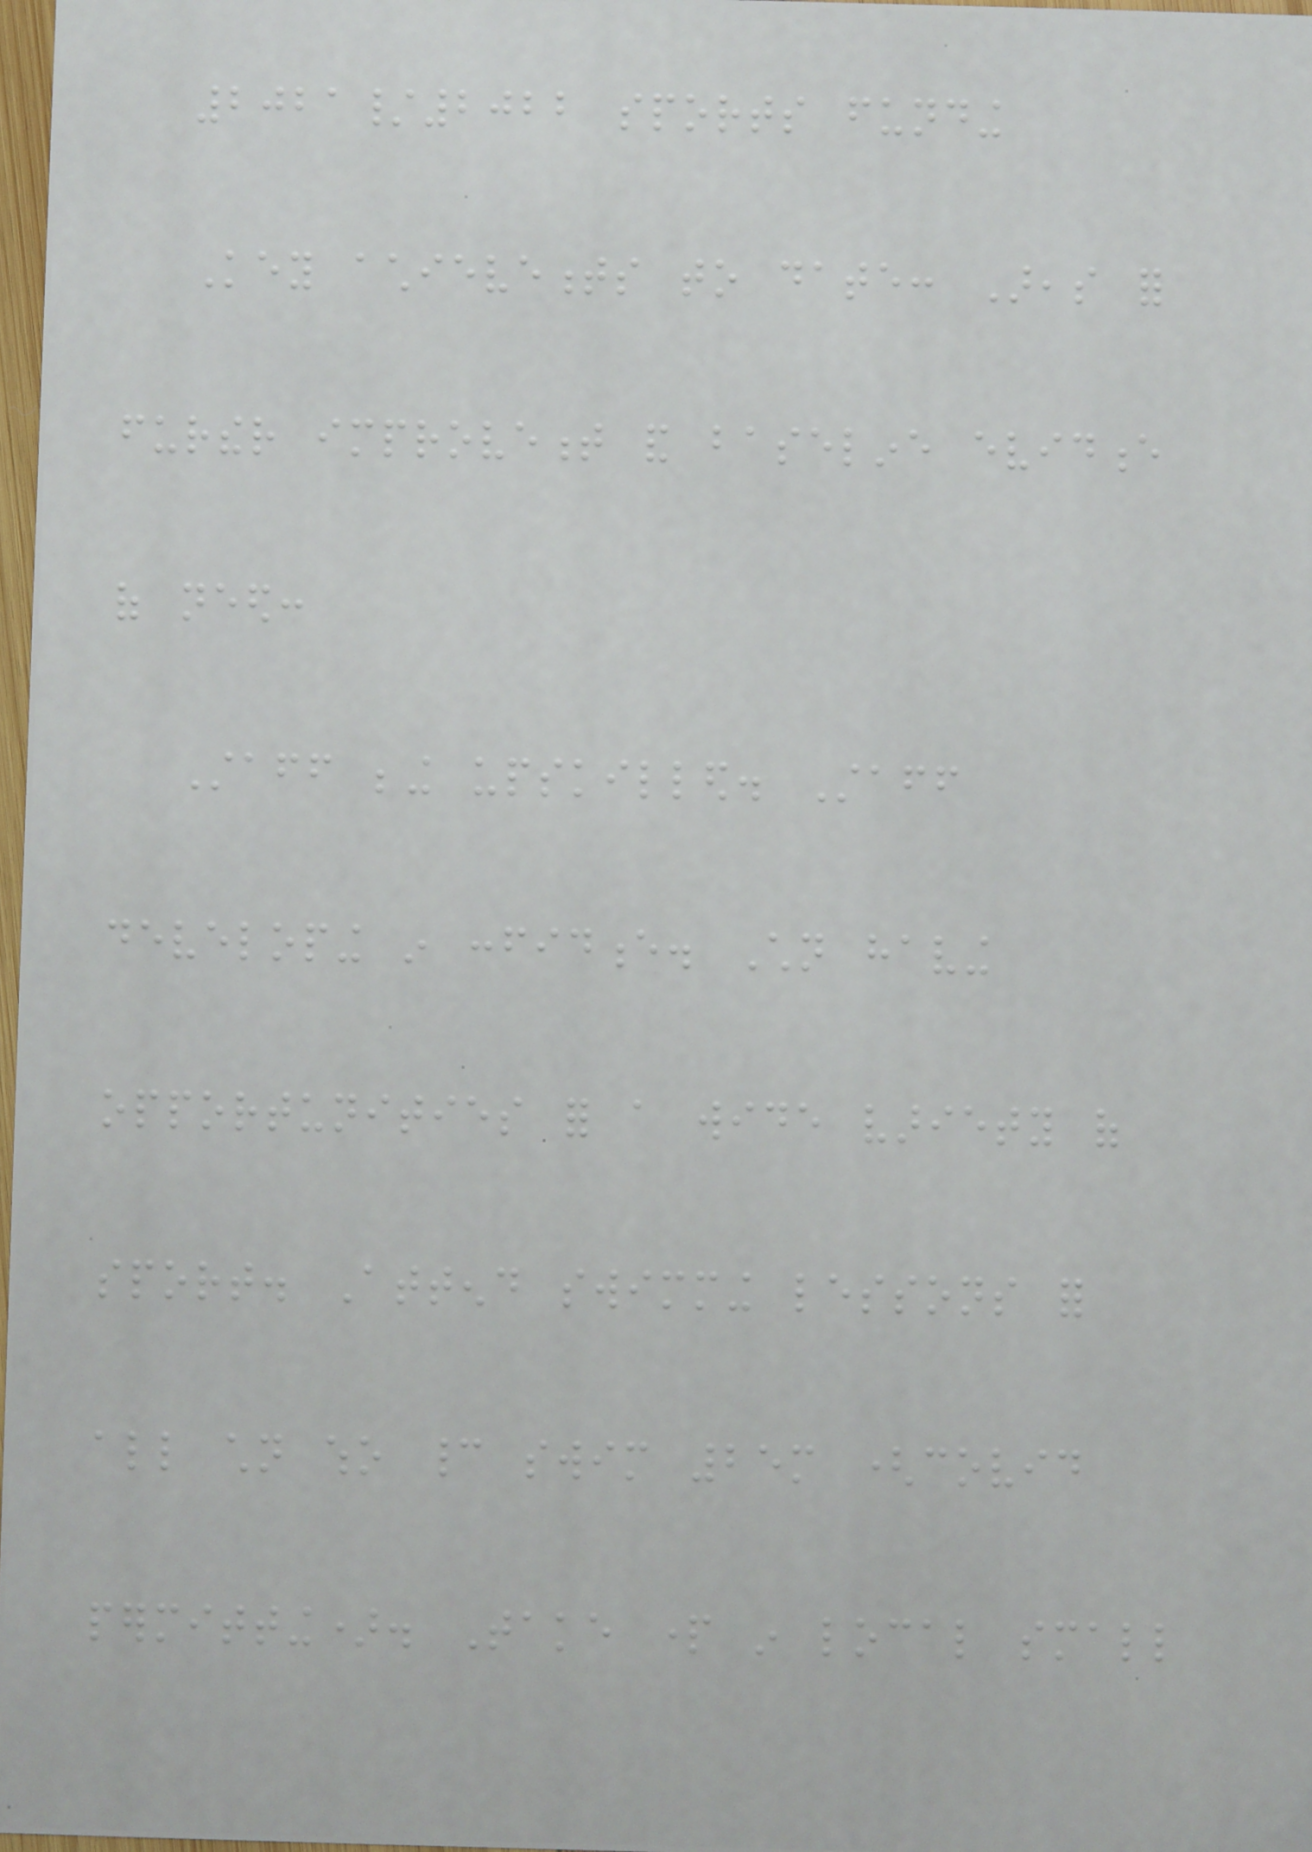2021/2022 sports funding
Key achievements to date: Areas for
further improvement and baseline evidence
of need:
Staff being upskilled. Staff
developing in confidence. Children having
opportunities for a wide variety of
sport. Attend swimming lessons for
all children who cannot swim 25m (covid
permitting). Take part in local small
